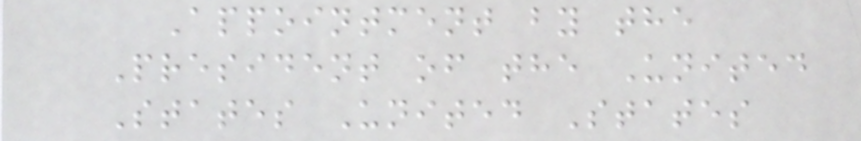Appointment by the
President of the United
States United States
